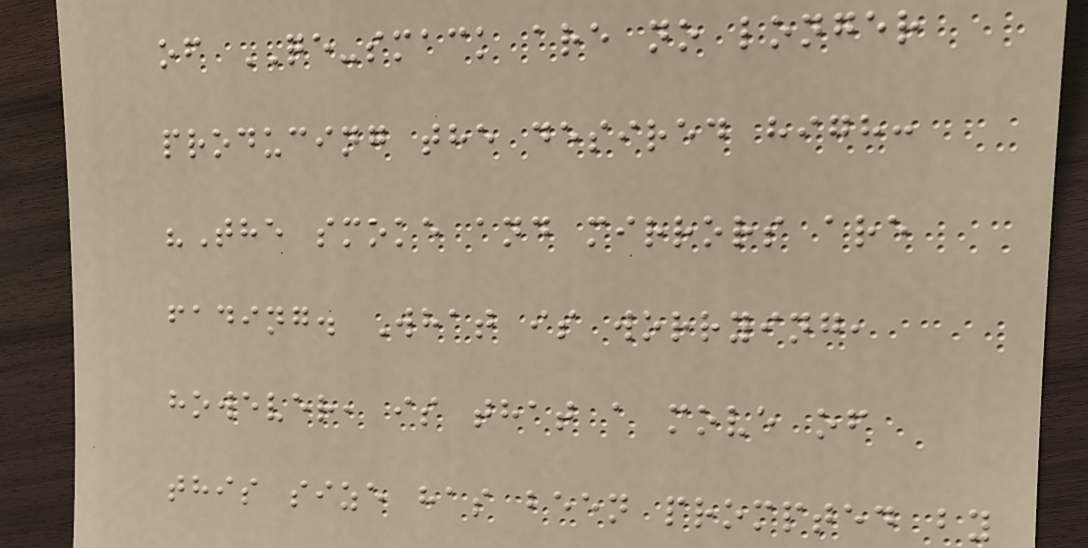of QE-smack are no longer
producing the desired high:
"The smoke and mirrors are
fading. What is worrying,
however, is that a move of
this size has been prompted by
